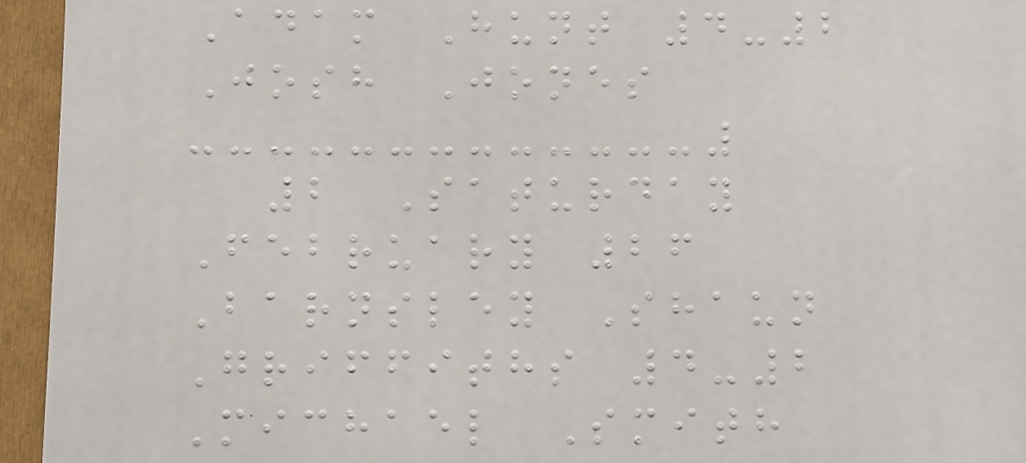Adam Hunt 4-2
Josh Jones
2 Saturday
February 26
Barnsley Shaun
Griffiths 4-2
Michael Smith
